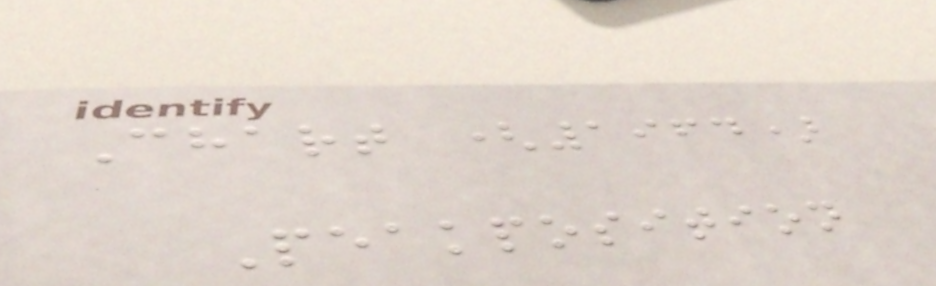Chart (1964)
Peakposition
